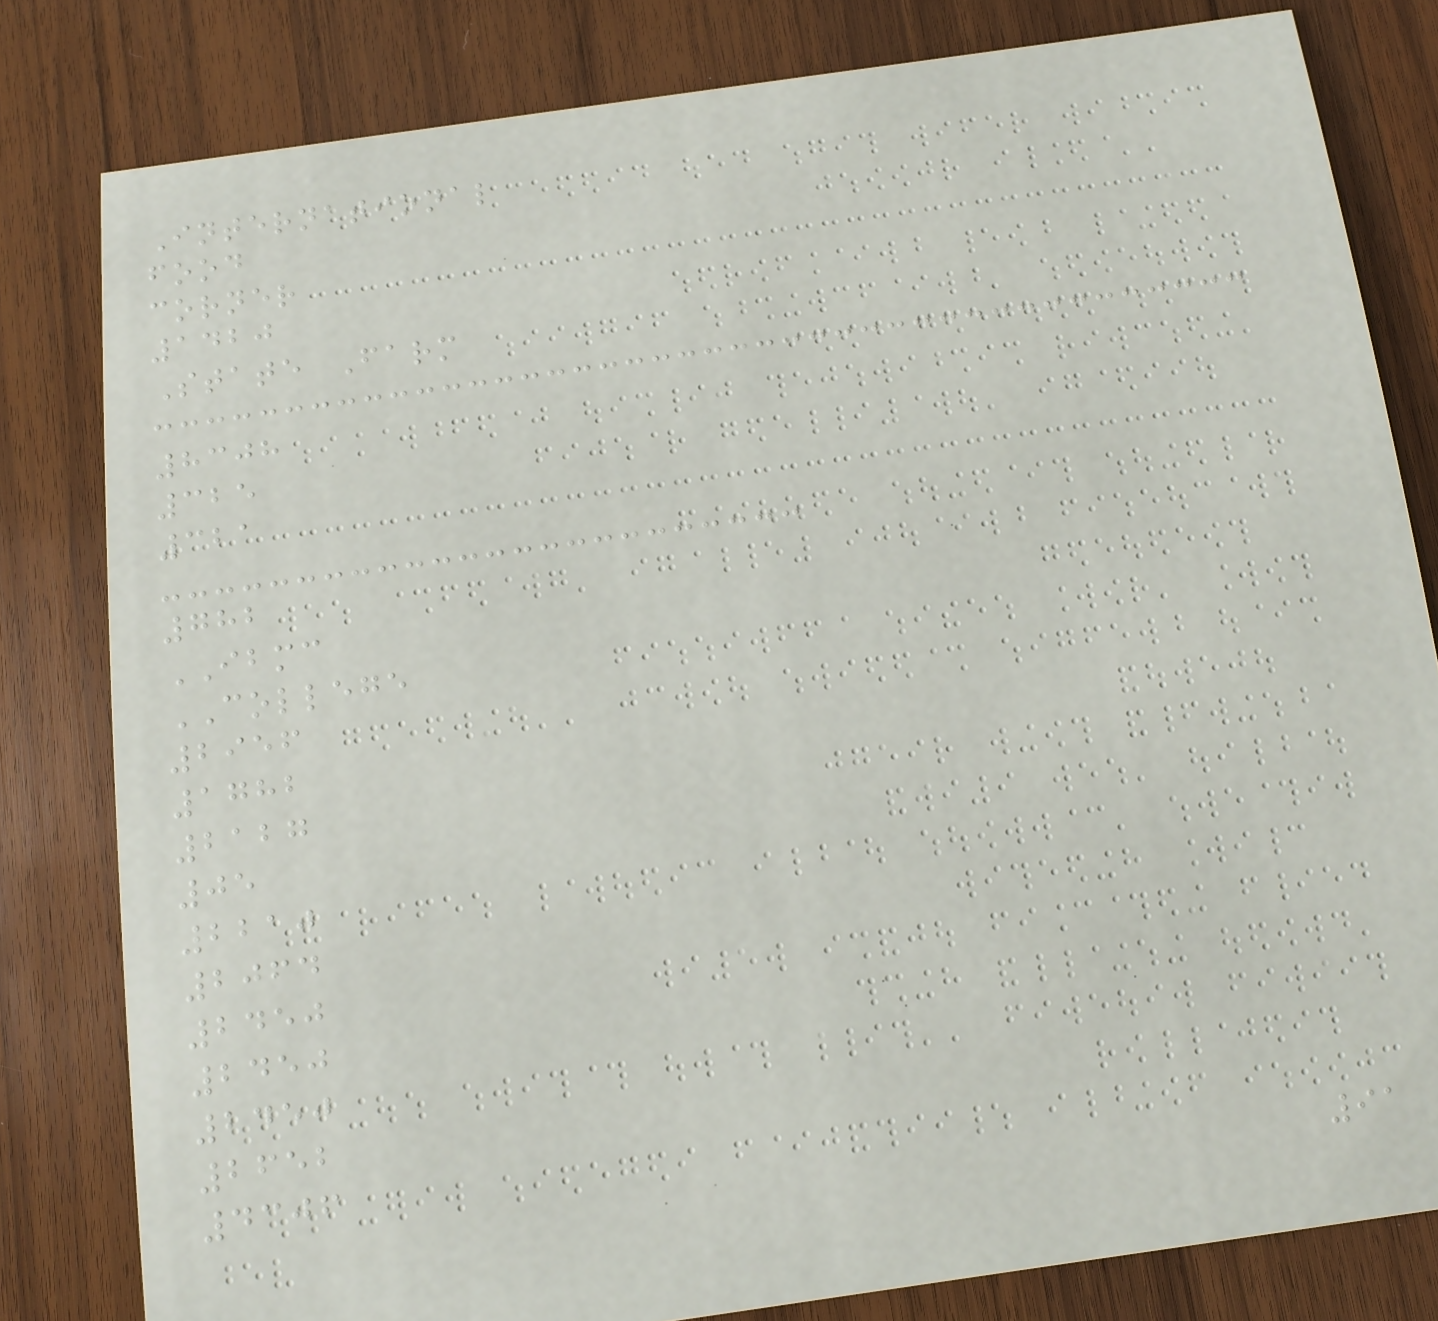International
food
corner
1420
State Farm
8308
325
321
782
IBMC
COLLEGE
2956
1782
2127
05
2210
2064
2450
2450
2450
2652
4306
91
